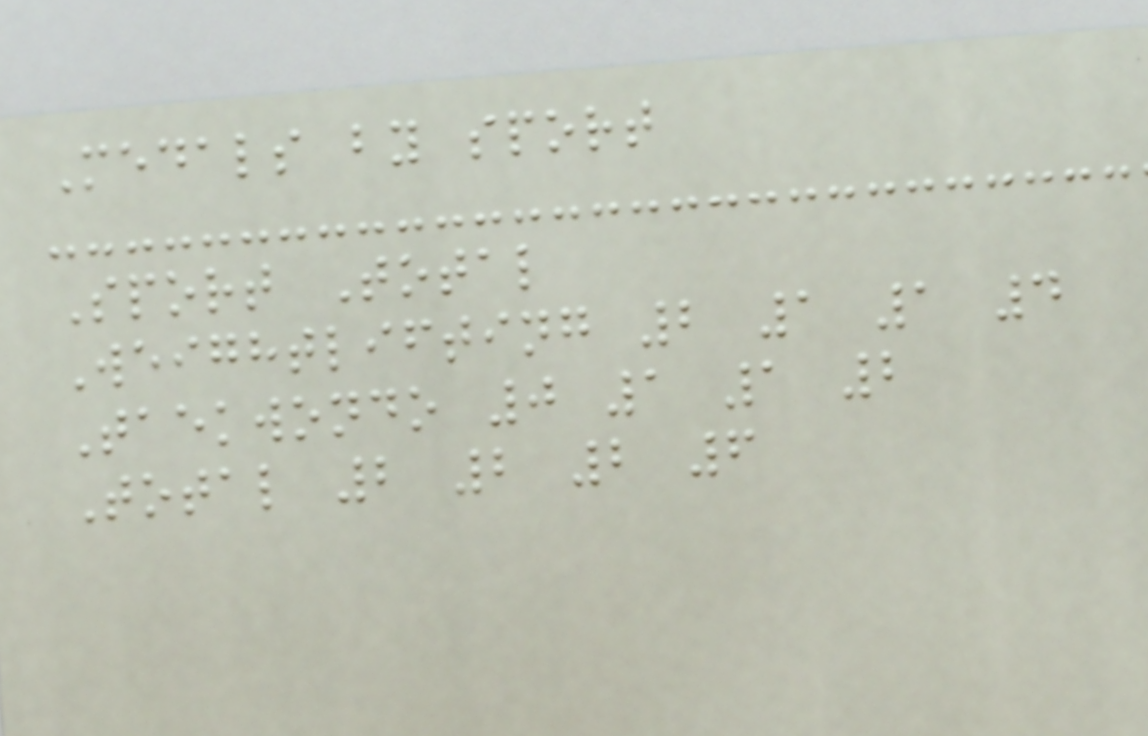Medals by sport
Sport Total
Weightlifting 2 1 1 4
Taekwondo 0 1 1 2
Total 2 2 2 6
